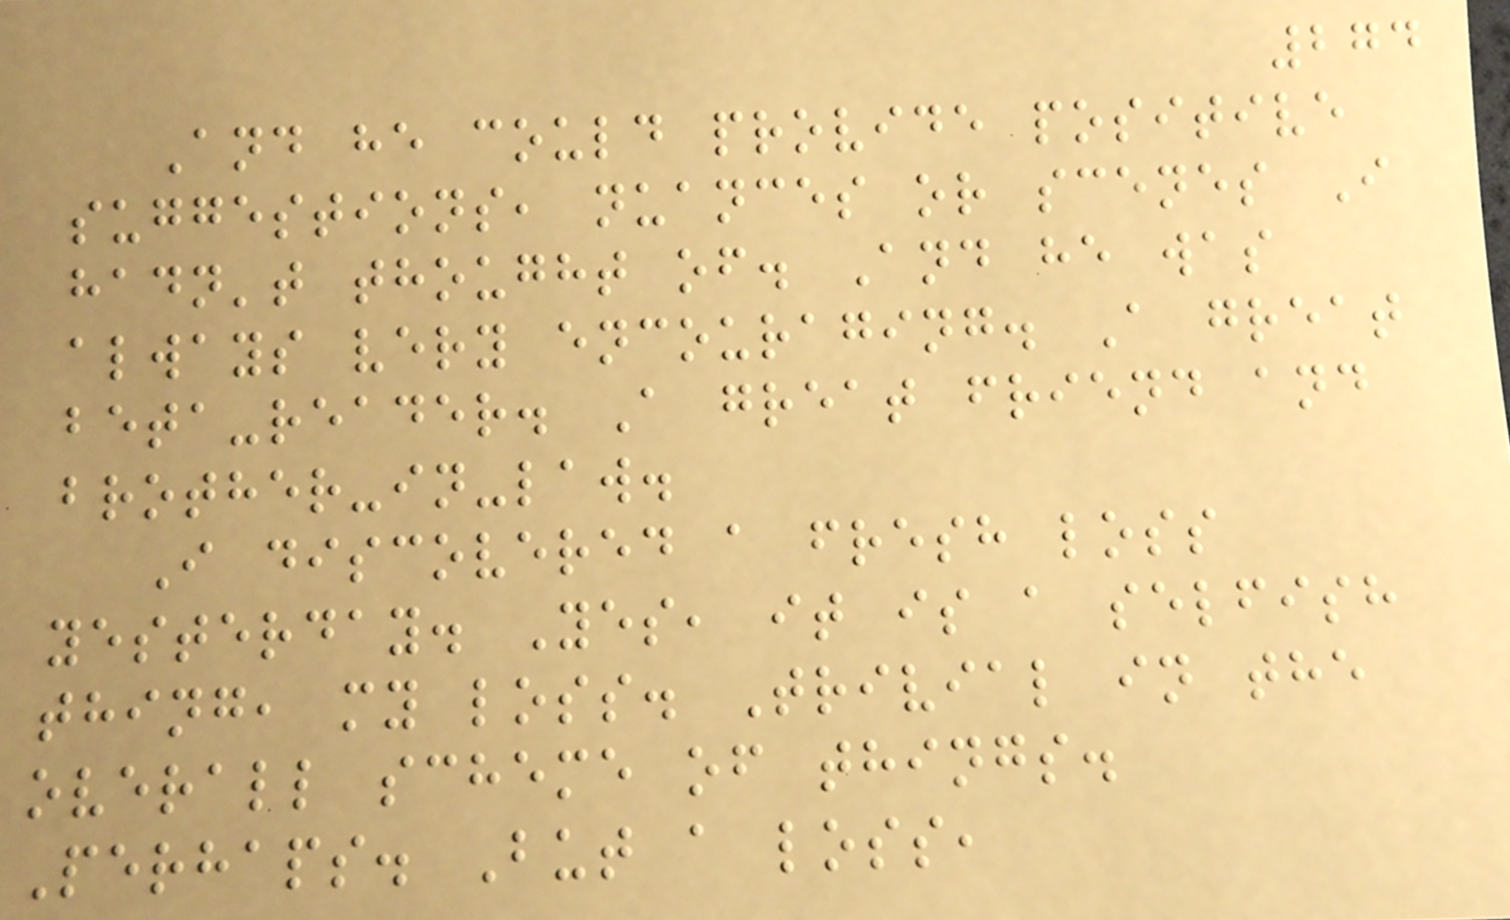274
And he could provide positive
suggestions, nuances or scenes I
hadn't thought of. And he was
always very encouraging. A great
beta-reader. A great friend and
brother-in-law.
I discovered a fresh loss
yesterday. Yes, it is a selfish
thing, my loss. Trivial in the
overall scheme of things.
Perhaps. But a loss,
